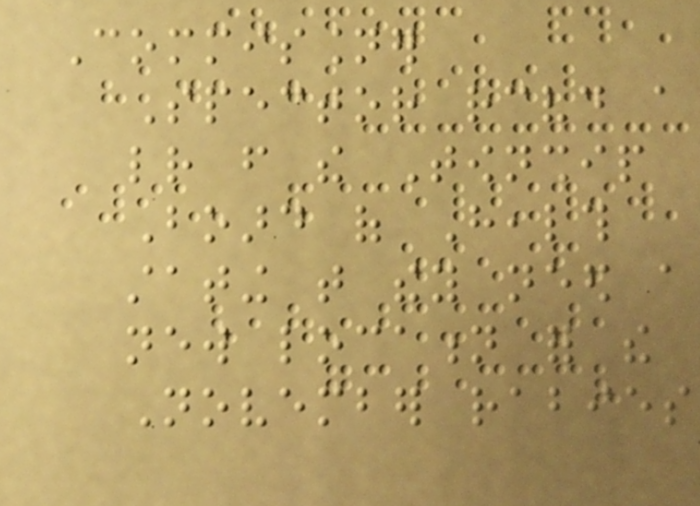Commissioner
Spector received a
letter from the Township
Board of Health
stating that they need a
new location for the
November rabies
